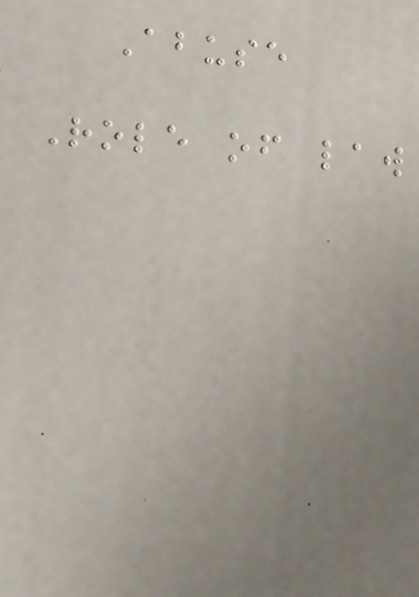Abuse
Role of law
